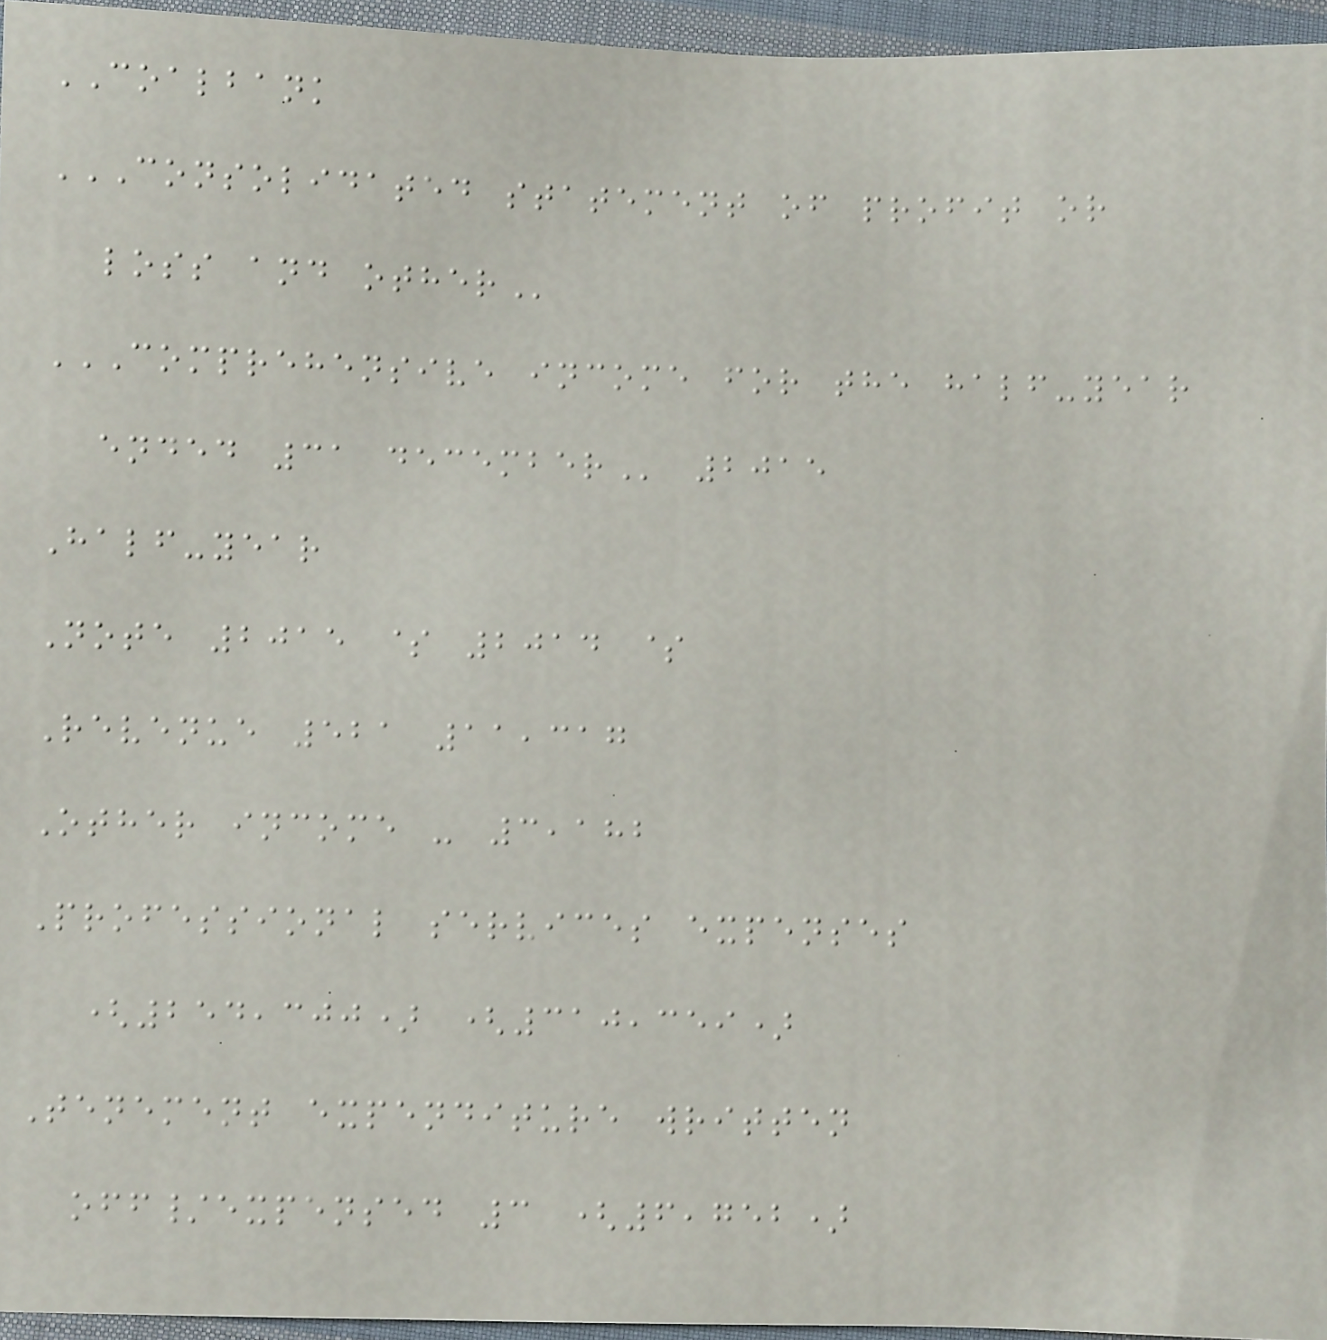COALBANK
CONSOLIDATED STATEMENT OF PROFIT OR
LOSS AND OTHER
COMPREHENSIVE INCOME FOR THE HALF-YEAR
ENDED 31 DECEMBER 2015
Half-year
Note 2015 $ 2014 $
Revenue 521 11,317
Other income - 3,182
Professional services expenses
(254,300) (310,359)
Tenement expenditure written
off/expensed 3 (6,752)
